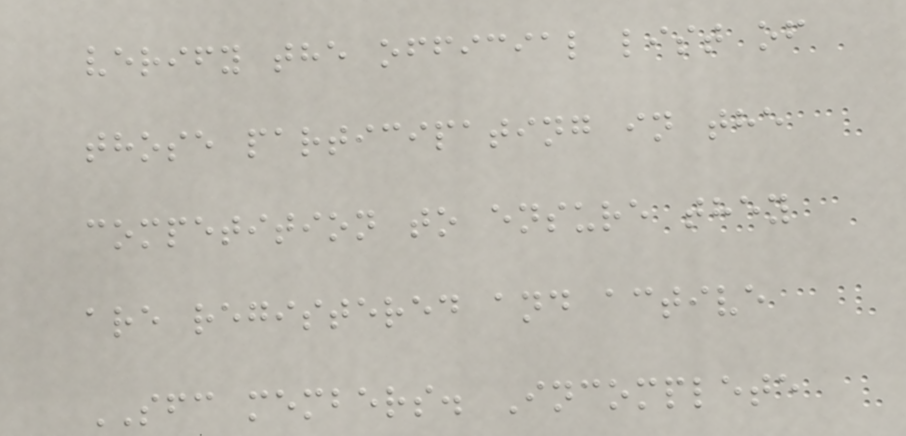verify the official list of
those participating in the
competition to ensure they
are registered and active
SFC members. Incomplete
